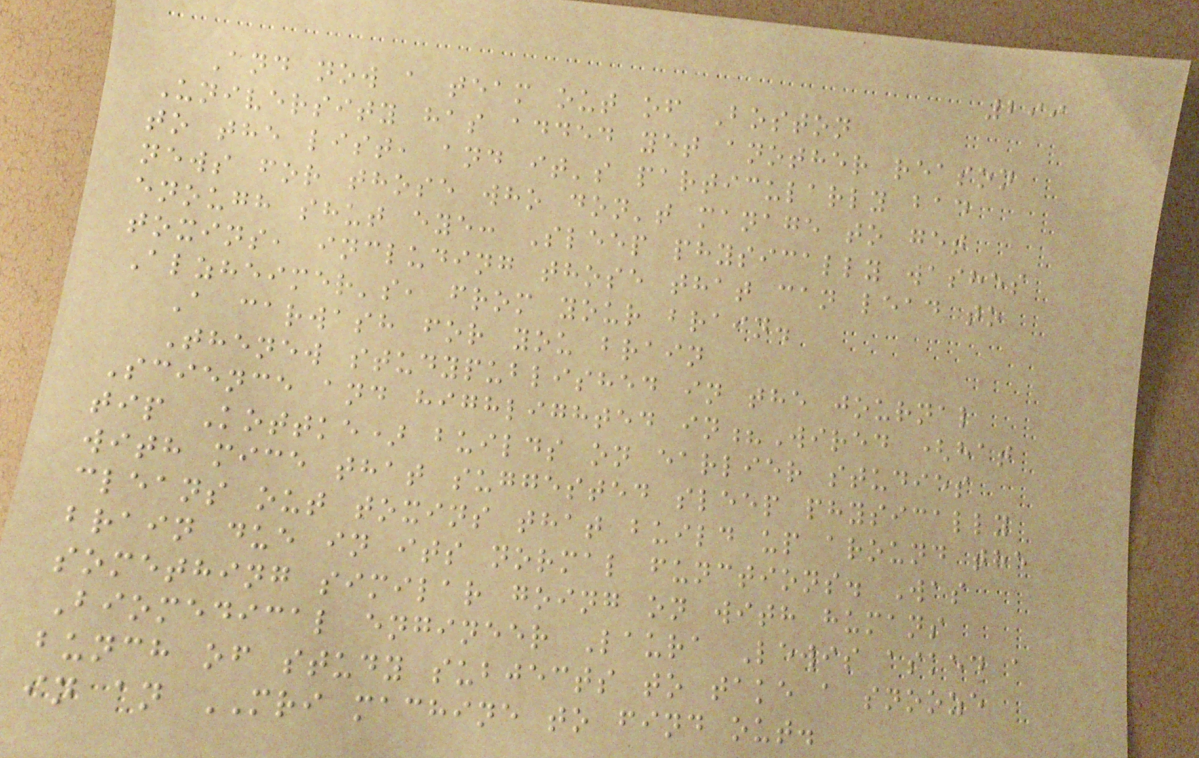299
And now a team out of Boston
University has added yet another reason
to the list, and it's particularly bad
news for those who don't manage to get
enough shut eye: Sleep physically washes
toxins, including those that can lead to
Alzheimer's, from your brain.
A carwash for you brain
Thenew studypublished in the journal
Science and highlighted in?Wired (hat
tip Kottke) builds on earlier studies
with mice that suggested sleep physically
cleans out toxins that build up around the
brain due in its normal functions. Was
something similar going on with humans
Biomedical engineer Laura Lewis asked a
bunch of study subjects to take a snooze
in an MRI machine to find out.
